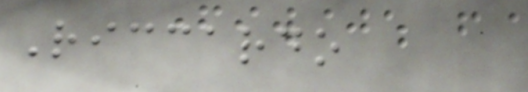Riccardo
